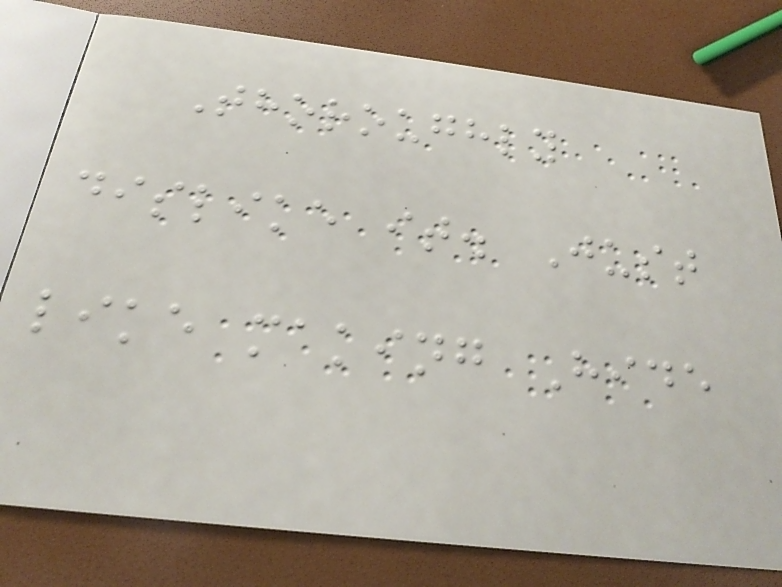Thoroughly
dislike it. Just
like making Hide
